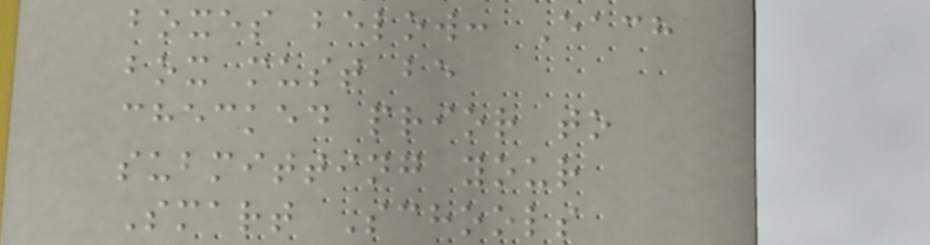boxes below: Each
box must be
checked prior to
submitting your
Smart Schools
